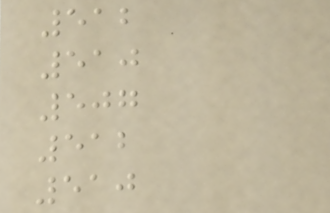512
510
507
512
510
